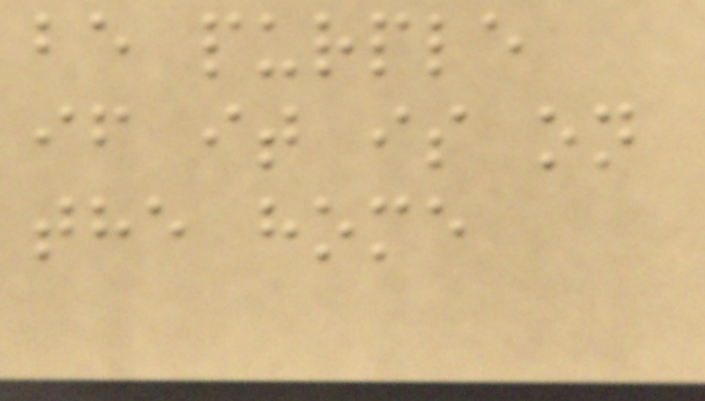be purple
if it is on
the home
